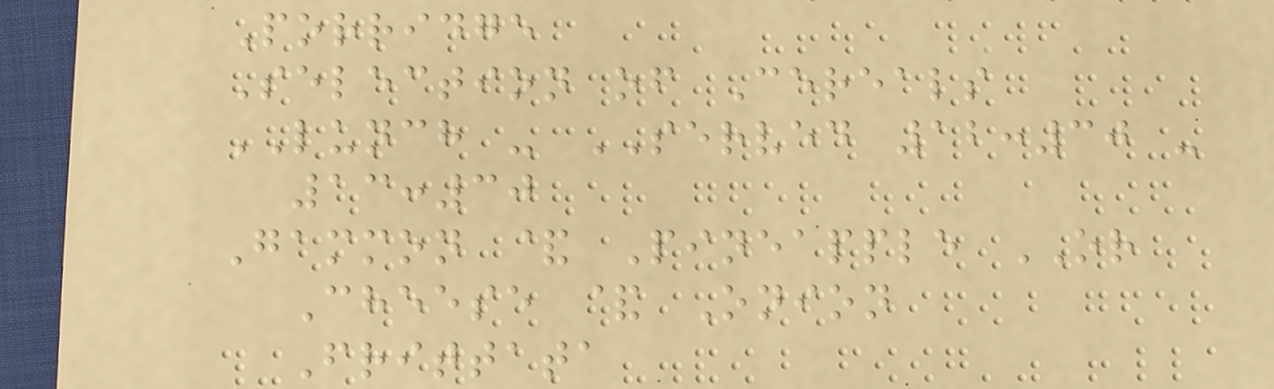Porridge
Selection of Cereals
LUNCH - SERVED 12:30 -
13:30
Gammon & Pineapple OR
Cheese & Onion
Frittata
